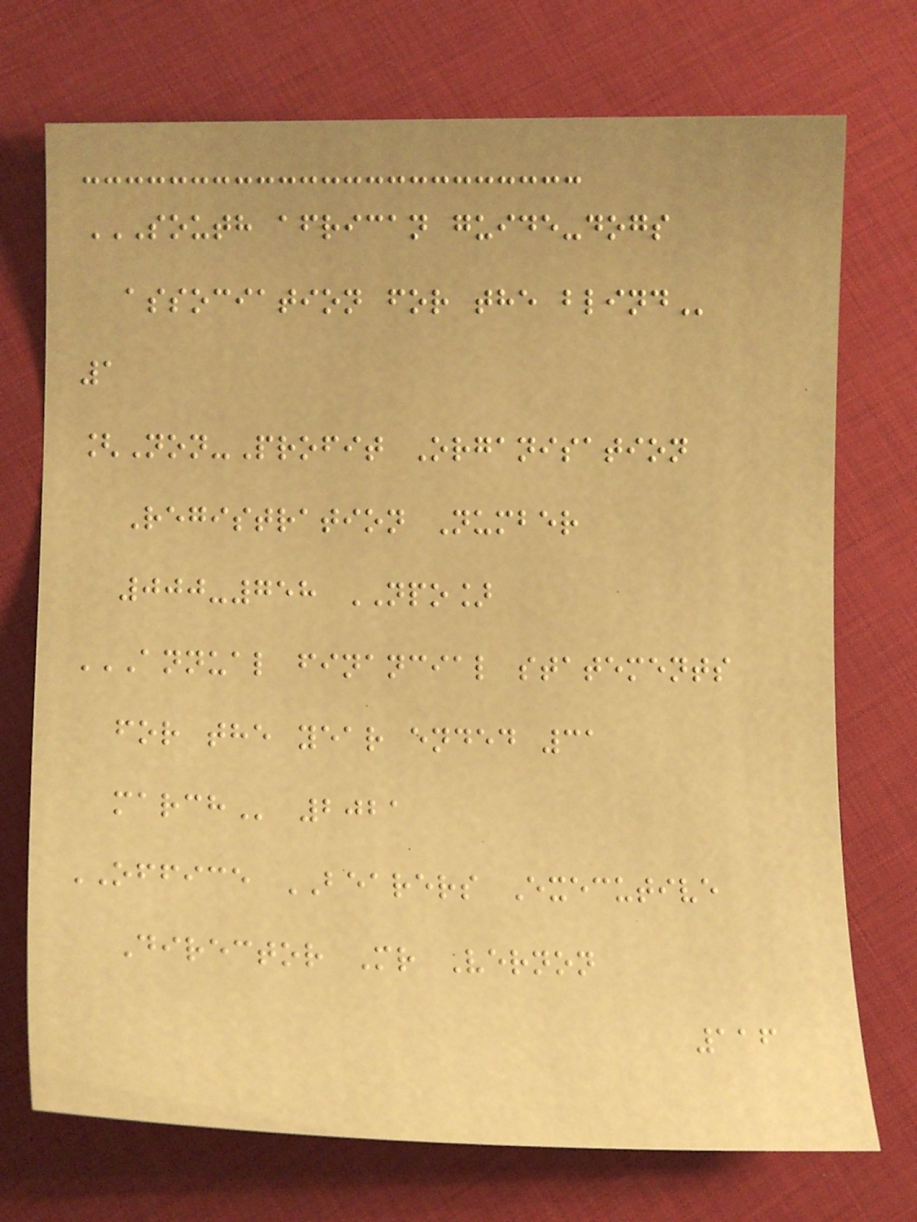SOUTH AFRICAN GUIDE-DOGS
ASSOCIATION FOR THE BLIND
1
[Non-Profit Organisation
Registration Number
000-758 NPO]
ANNUAL FINANCIAL STATEMENTS
FOR THE YEAR ENDED 31
MARCH 2021
OFFICE BEARERS Executive
Director Mr Vernon
116
